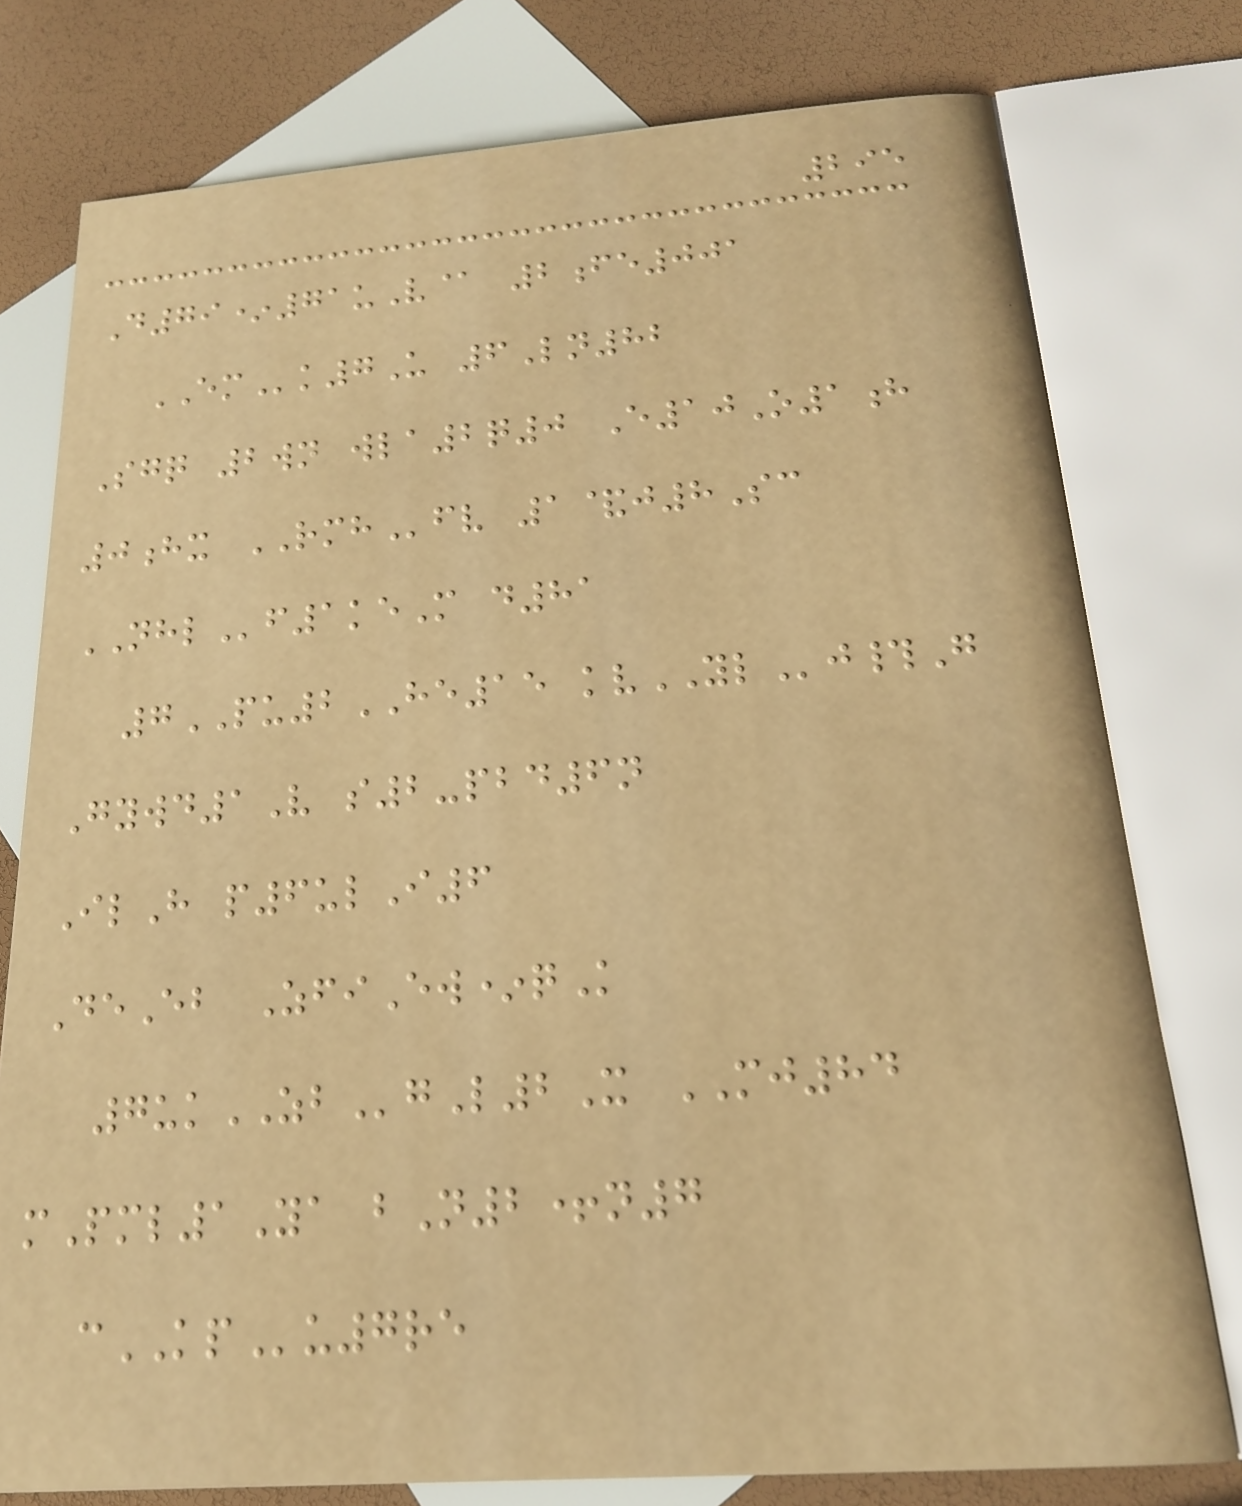295
D79*71uV@ 2fe001
EMk7U 6Ln82
Sgq 2wn wla2q0 E10O1h
0hx RMHfv 1&j8Sc
NHLf1keM d81
7PU2HE15 kvYLj#G
Gywd1V s2-pbd6n
IlH p6ulI6
DeEb ZfiEw*qK
7ukZBgL2X MJ84
mPml1Ya bN2+n7
cKPu7re
